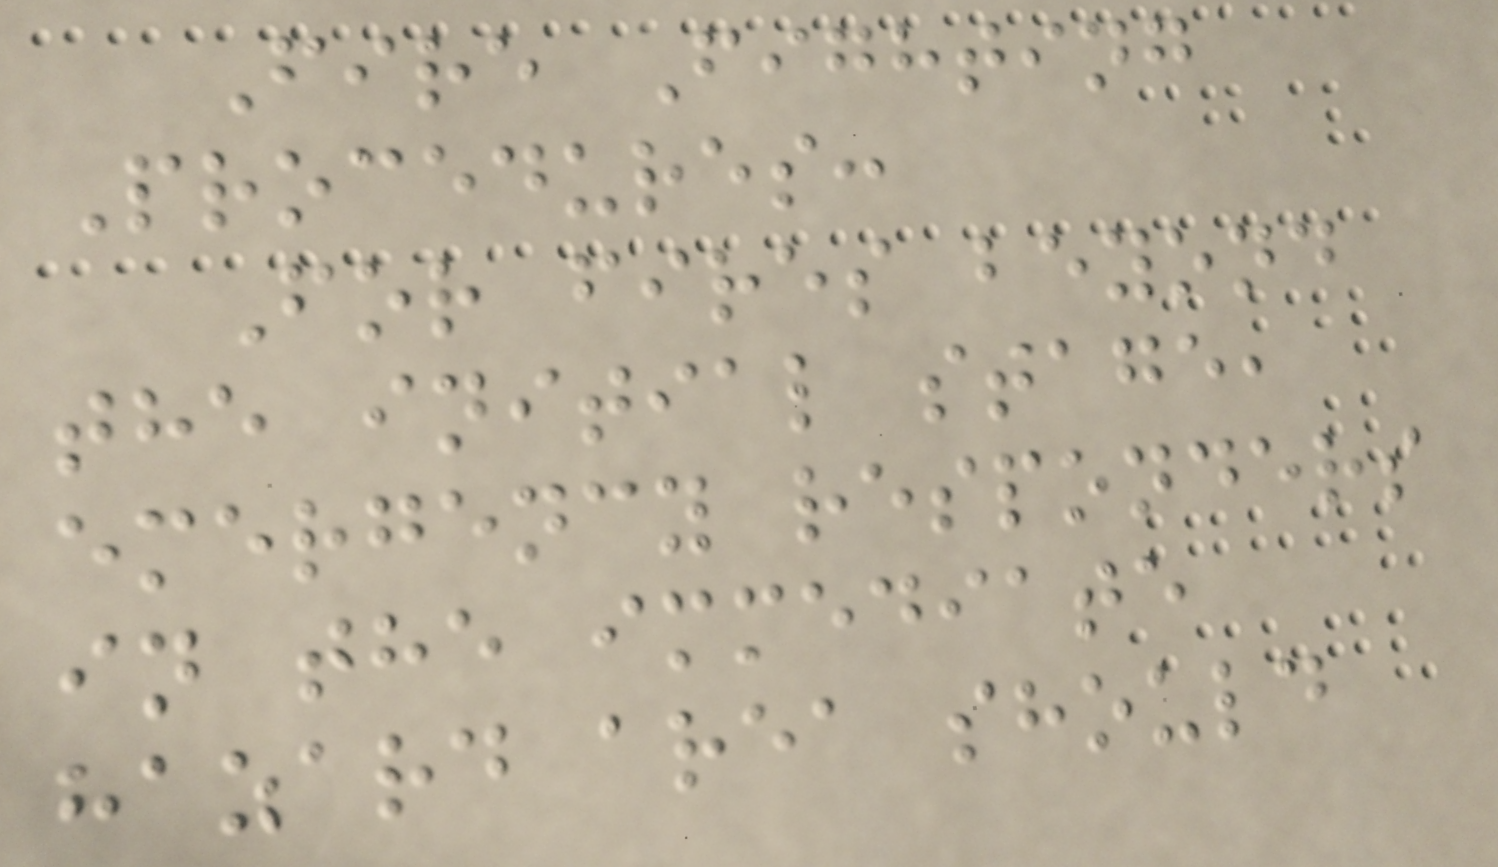Fire Fighting
Procedures:
For fires beyond
the initial stage,
emergency responders
in the immediate
hazard area should
